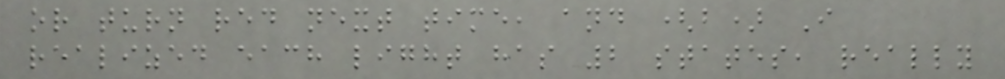or turn red next time, and (b) I
realized each light has 2 states, really
